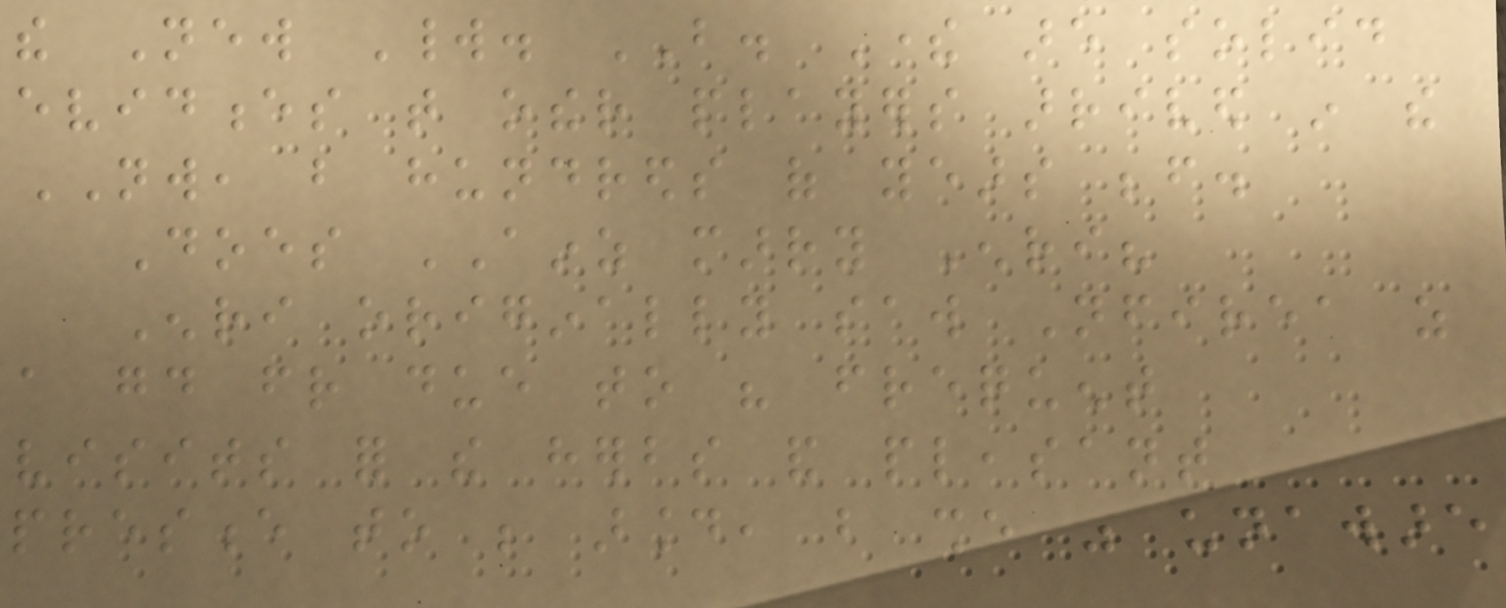the New World. BUT. There are solid
evidences that other players arrived in the
NW, but hundreds of years before.
Does AINZ marry Enri?
Enri originally saw Nfirea as
a good friend due to his frequent
visits for the herbs and pleasant
presence to be around, but she was unaware
